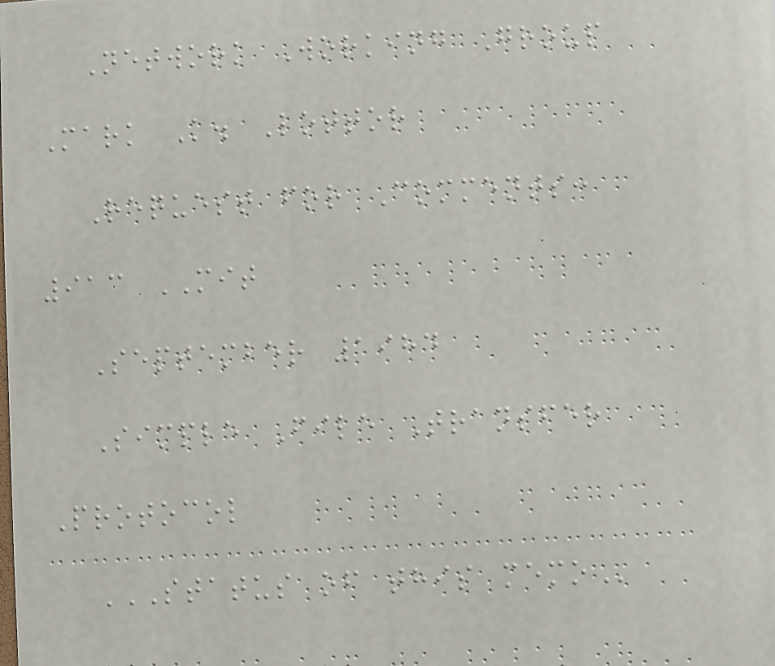Network Working Group
Mark K. Lottor
Request for Comments:
913 MIT
September 1984
Simple File Transfer
Protocol
STATUS OF THIS MEMO
